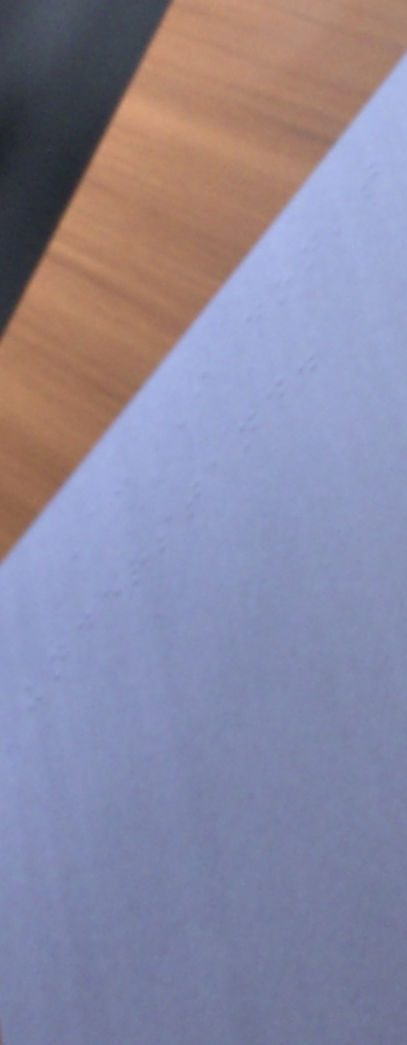A: I don't
understand.
